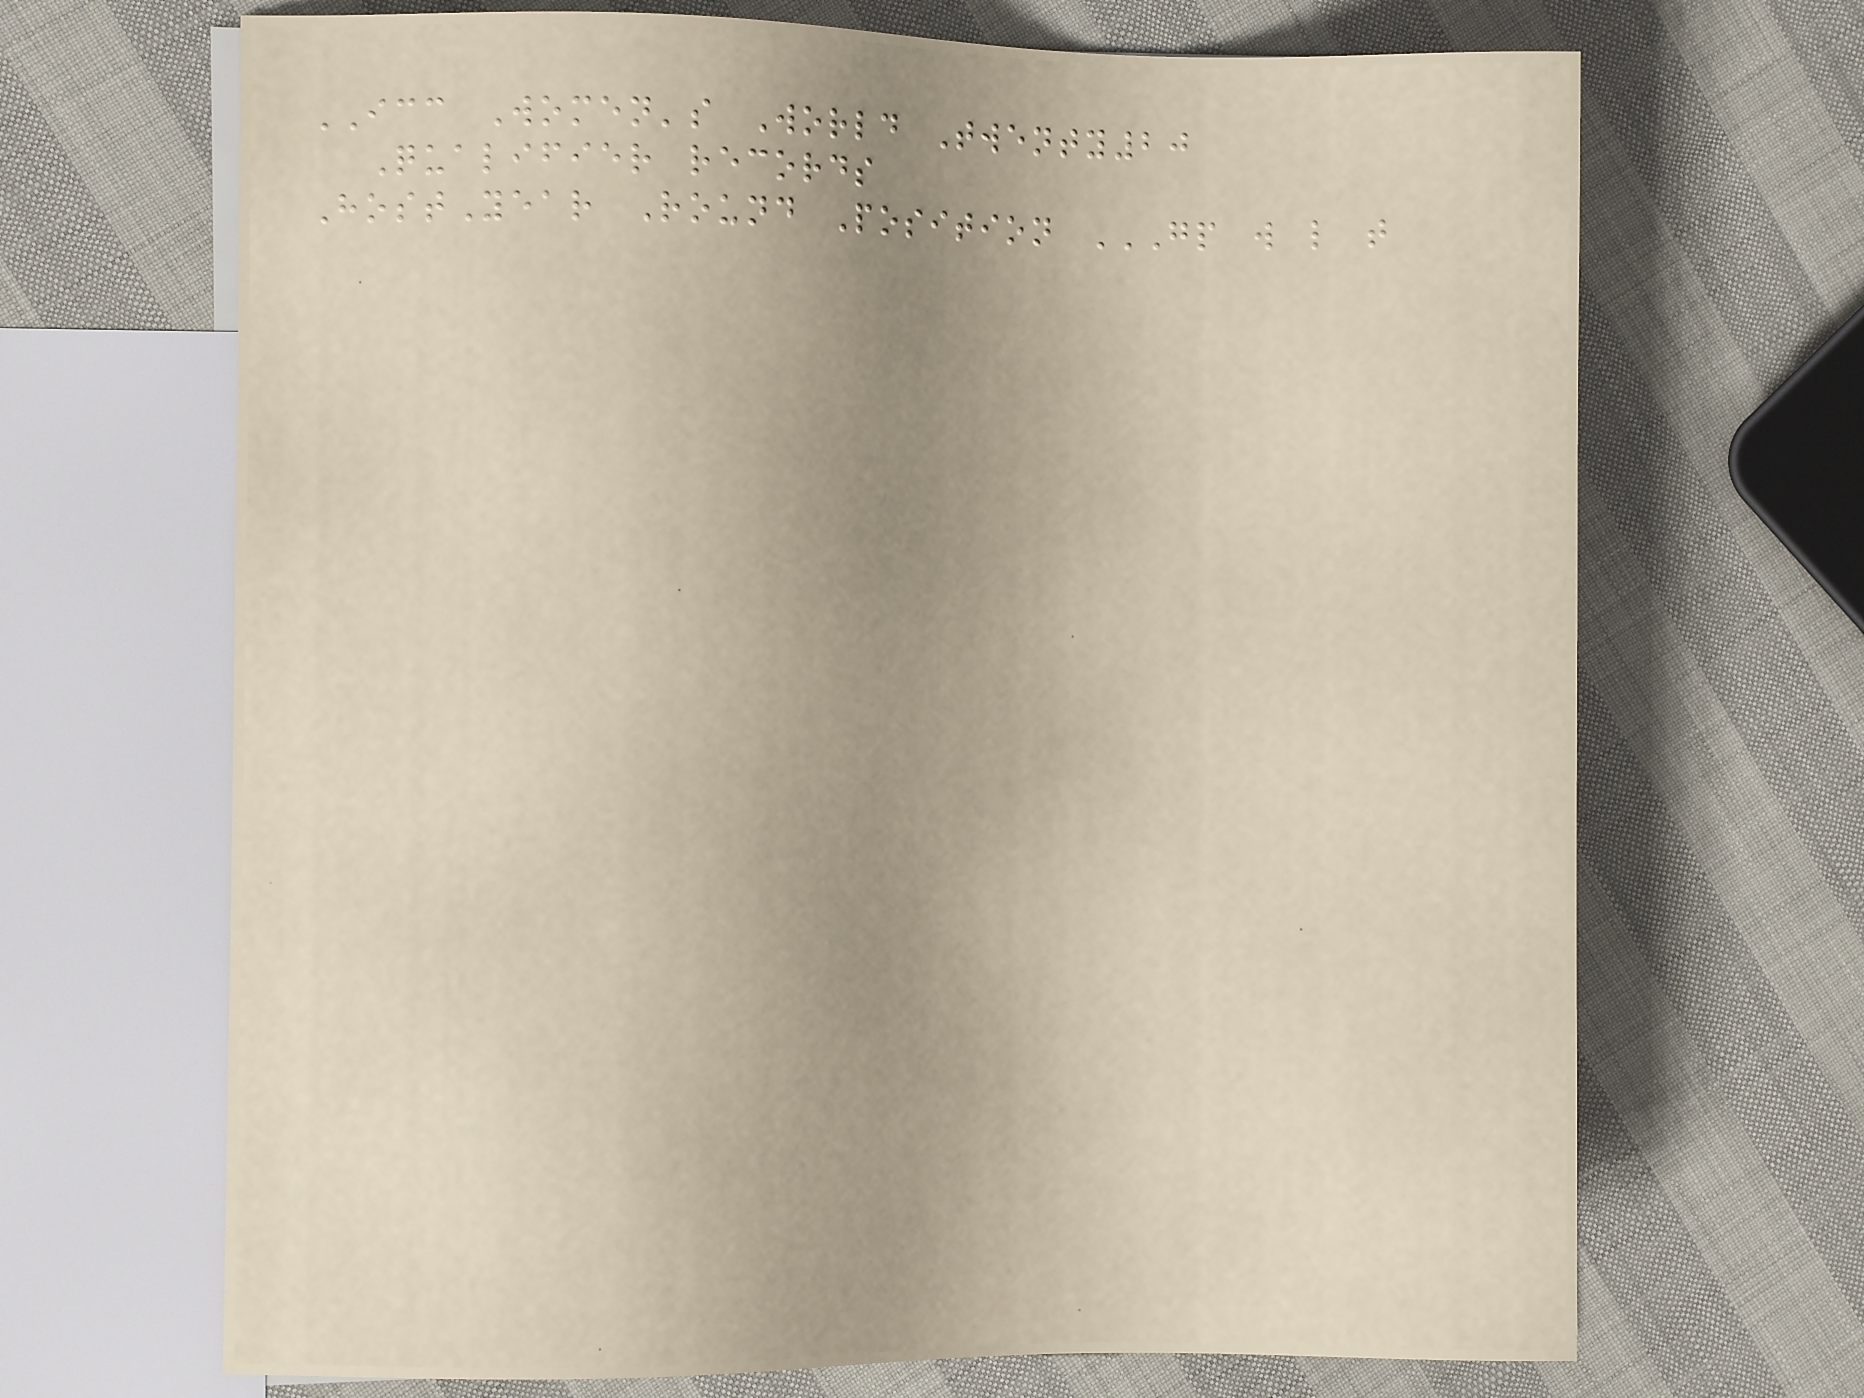ICC Women's World Twenty20
Qualifier records
HostYear Round Position GP W L T
